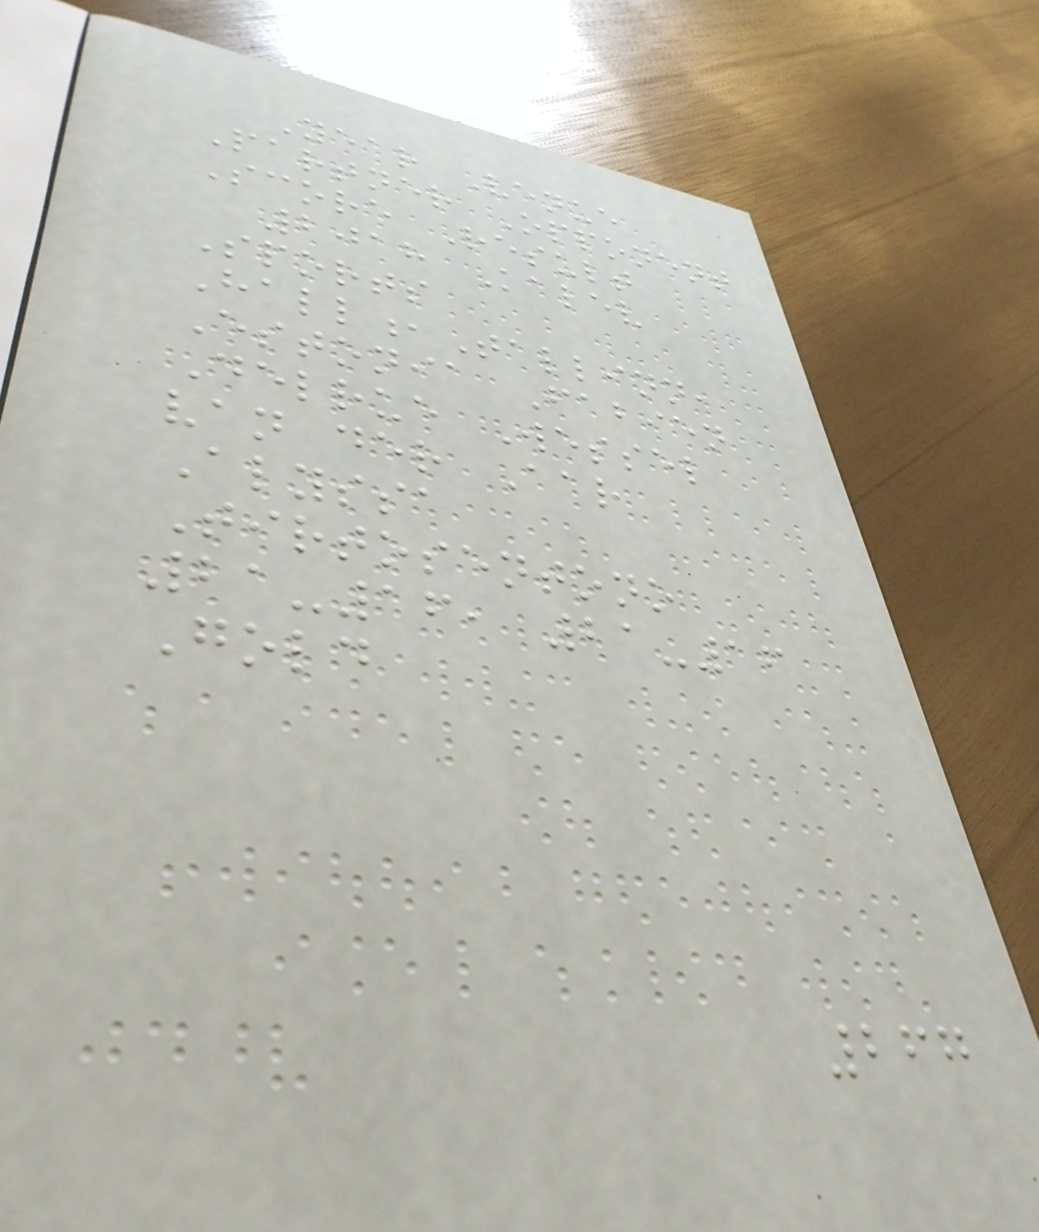Year Venue
Partner Opponent
Score Result
2018 Kalev
Sports
Hall,Tallinn,
Estonia Fabien
Delrue Wessel
van der Aar
Alyssa
Tirtosentono
21-16, 21-16
Gold
267
